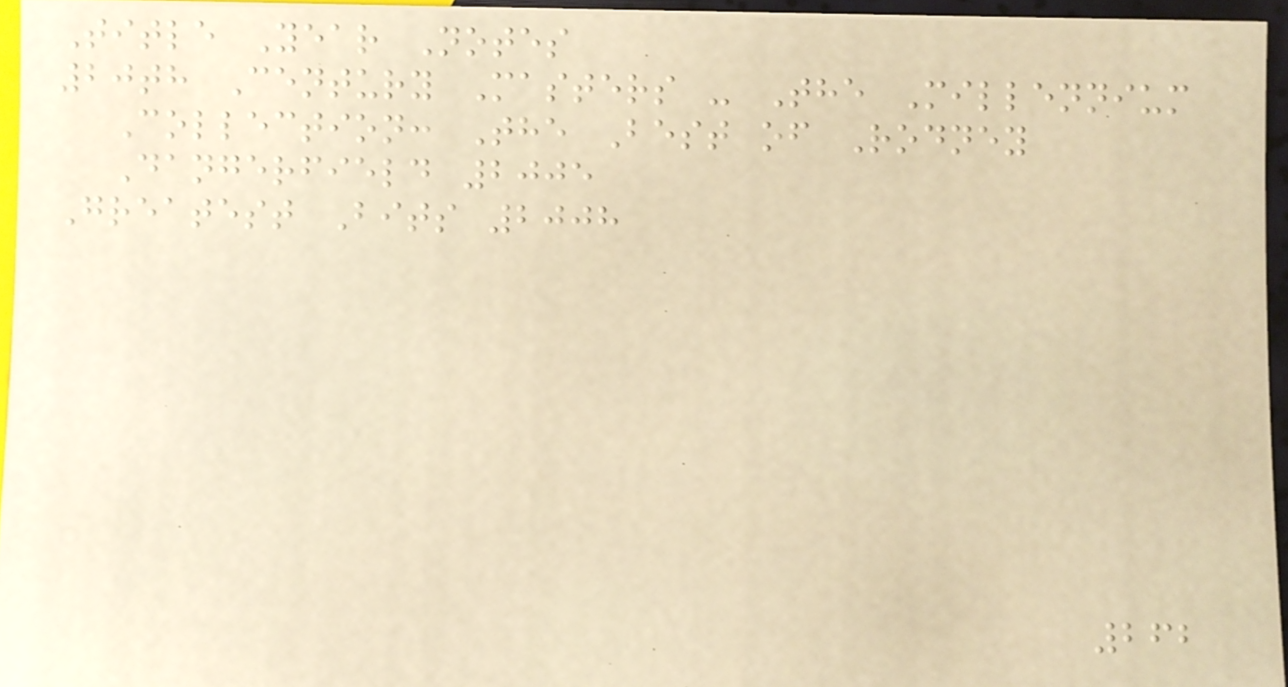Title Year Notes
20th Century Masters - The Millennium
Collection: The Best of Rodney
Dangerfield 2005
Greatest Bits 2008
262
